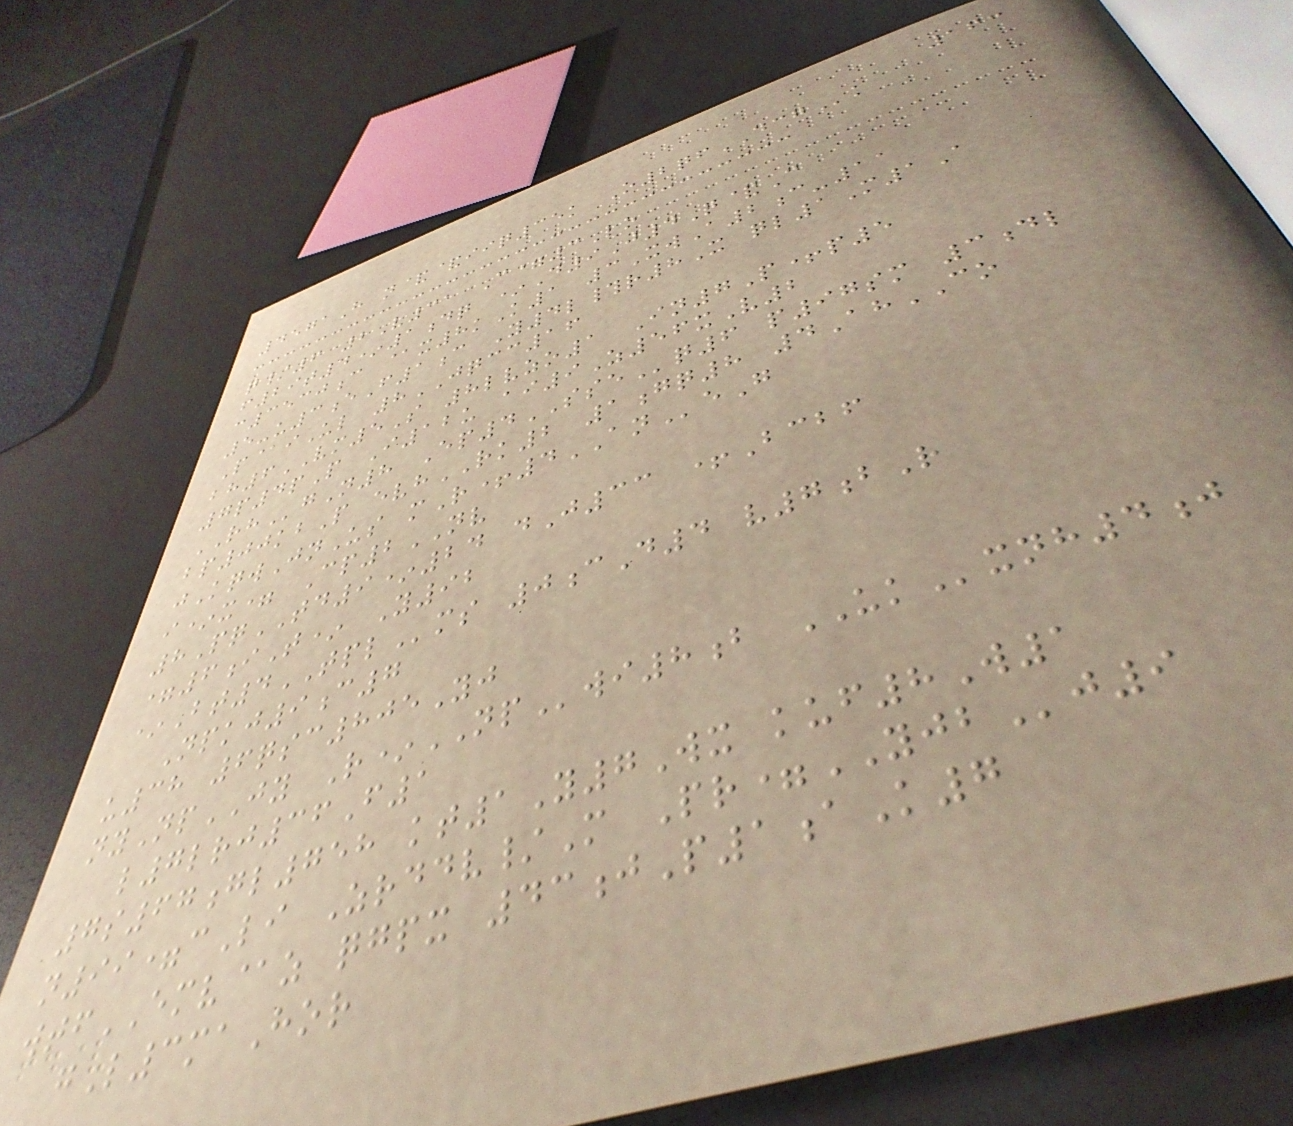163
4571H n&&iiq35k O2qfDCGk
q/6 2V31 C=3Lo
f29t4*1dq *D9J4Q&C
c3530c @x8kK1 3XwA2c-11
5-u3eF1c Y4l#r8X ql1M1A
P@iUl 8JQCC16
bh6VM5S 8lvzo1 In7P+p5
7p4pP I12u ai9Z56xV2
RHgN8 Ep4SSEq6 p97sm 3dl
bp00kbP evhRK2 1gq8 4AhCO
jKqwJnUs mR+4ANeG
i*x= Cp2NV
8PqTD9*24 dJ33 +Bcbf
=6iT* Y92
*Bt4TPLms 0cD4 v7bR
Npkj9c7
u38 6qsc805Yj
nyNpJY R*NPwi8b UKxnh4j
l7lrj36F1
7s67gl758 kt1Y7Wx kuf8W1
n99=cLi Zrddv/M Pr=YJBj9
wtfEMV@z qgpx 43jP1aK7
gL3maHor
